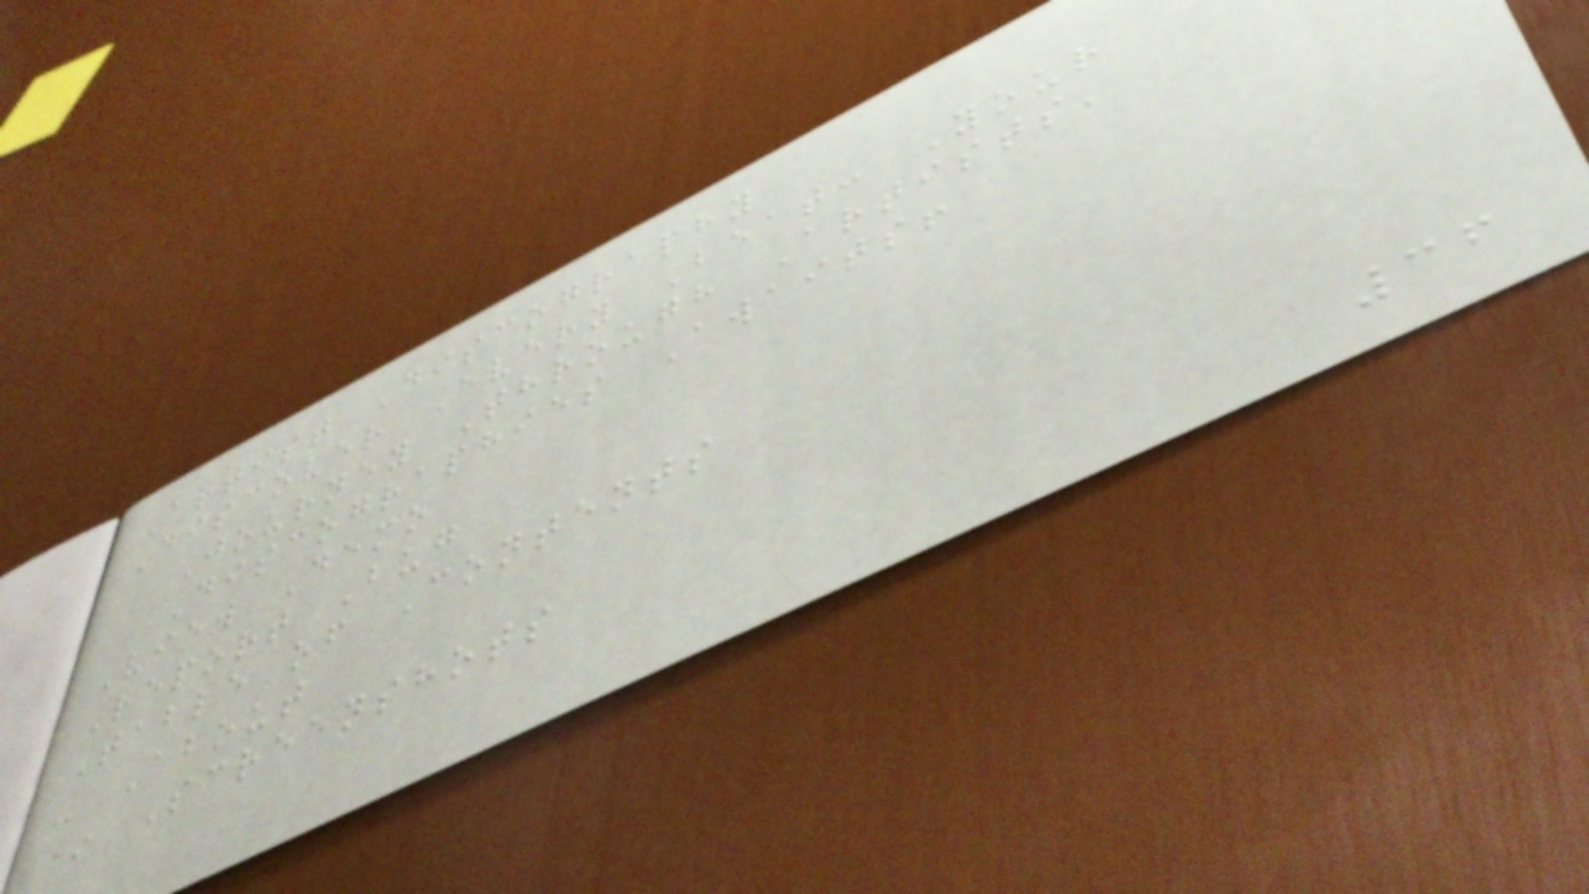Artist Discography
Discover Every Beat: Your
Journey Through Artists'
Discographies Awaits!
View Demo
Report Bug
Table of Contents
- About
* Screenshots
36
